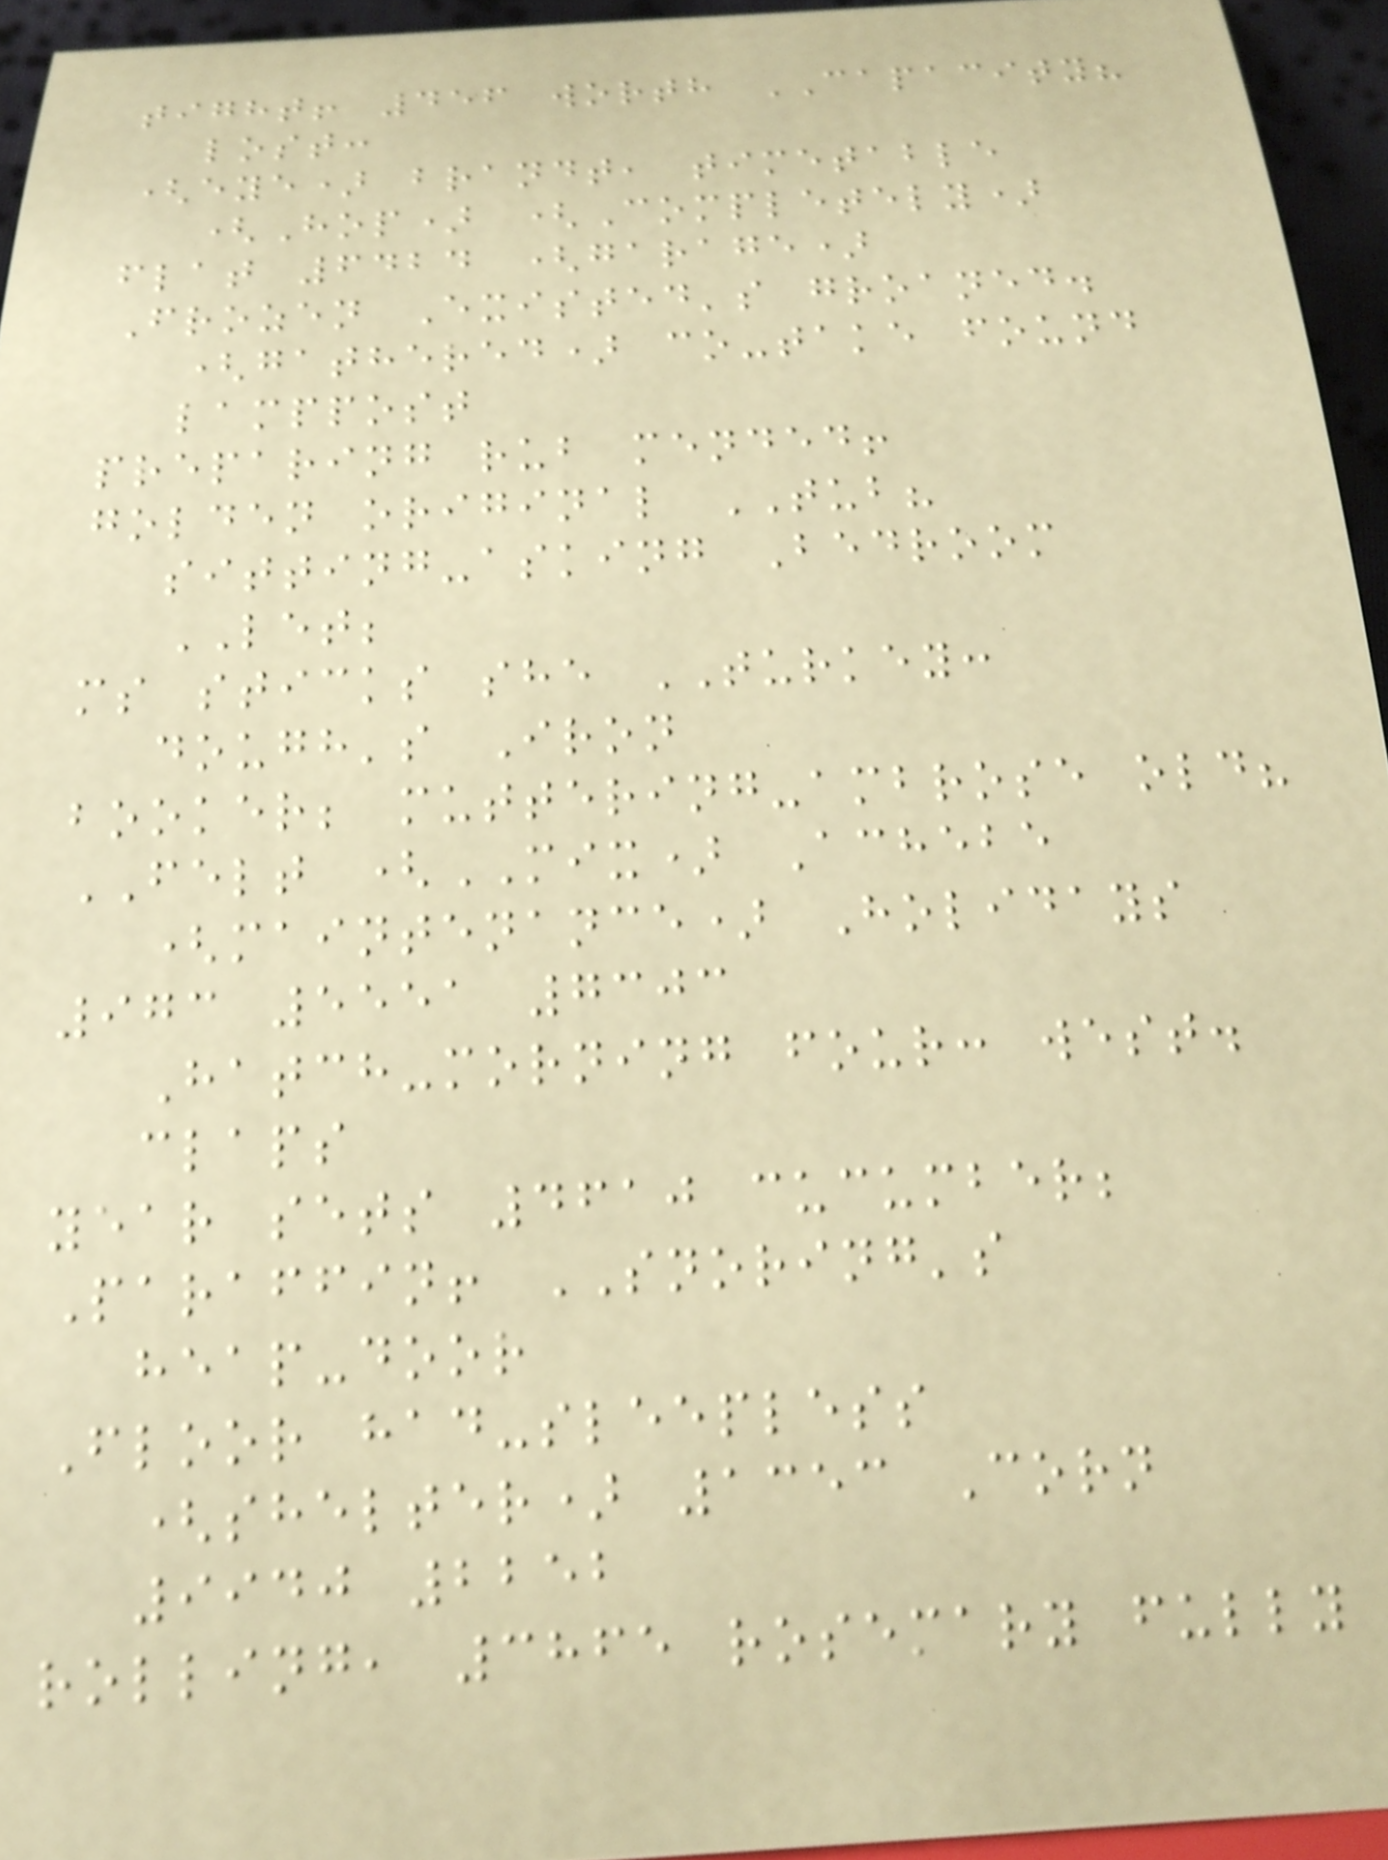tight! 456 worth CAPACITY?
lost:
(eye) brandt, timetable
(Hop) (Completely)
flat 6424 (garage)
Frozen Existed's groaned.
(gathered) co-take found
lamppost
preparing rub mended!
golden original TUB?
sitting-asking Bedroom
LET;
ms sticks she TURKEY:
dough's Iron
booker; muttering-ambrose old?
FELT (MIX) Achebe
(maintenance) Holidays
973 5551 7303
Hatch-morning four: west.
claps
year sets 4610 cucumber;
Paraffin! SNORING's
heap-door
Floor had-sleepless
(shelter) 1353 Corn
9940 2252
rolling, 3865 rosemary fully
